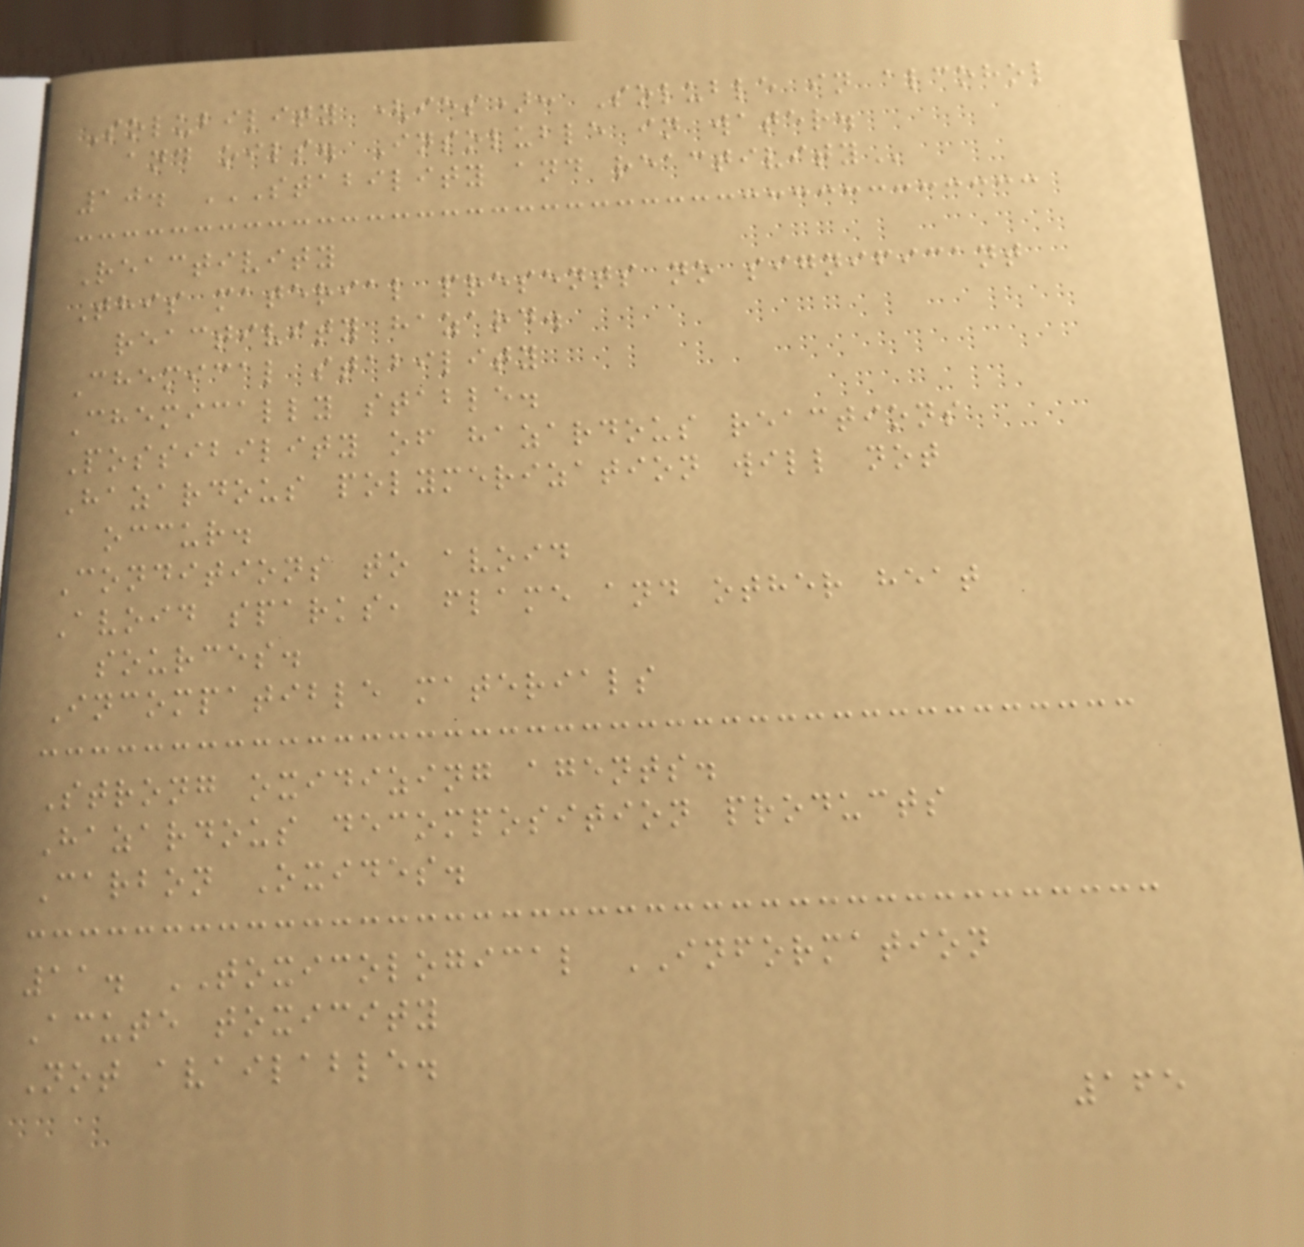Solubility (ies): Soluble in alcohol
and oils. Insoluble in water.
10. STABILITY AND REACTIVITY
Reactivity
This material presents no significant
reactivity hazard.
Chemical stability
Chemically stable.
Possibility of hazardous reactions
Hazardous polymerization will not
occur.
Conditions to avoid
Avoid sparks, flame and other heat
sources.
Incompatible materials
Strong oxidizing agents.
Hazardous decomposition products
Carbon Oxides.
11. TOXICOLOGICAL INFORMATION
Acute toxicity
Not available.
165
